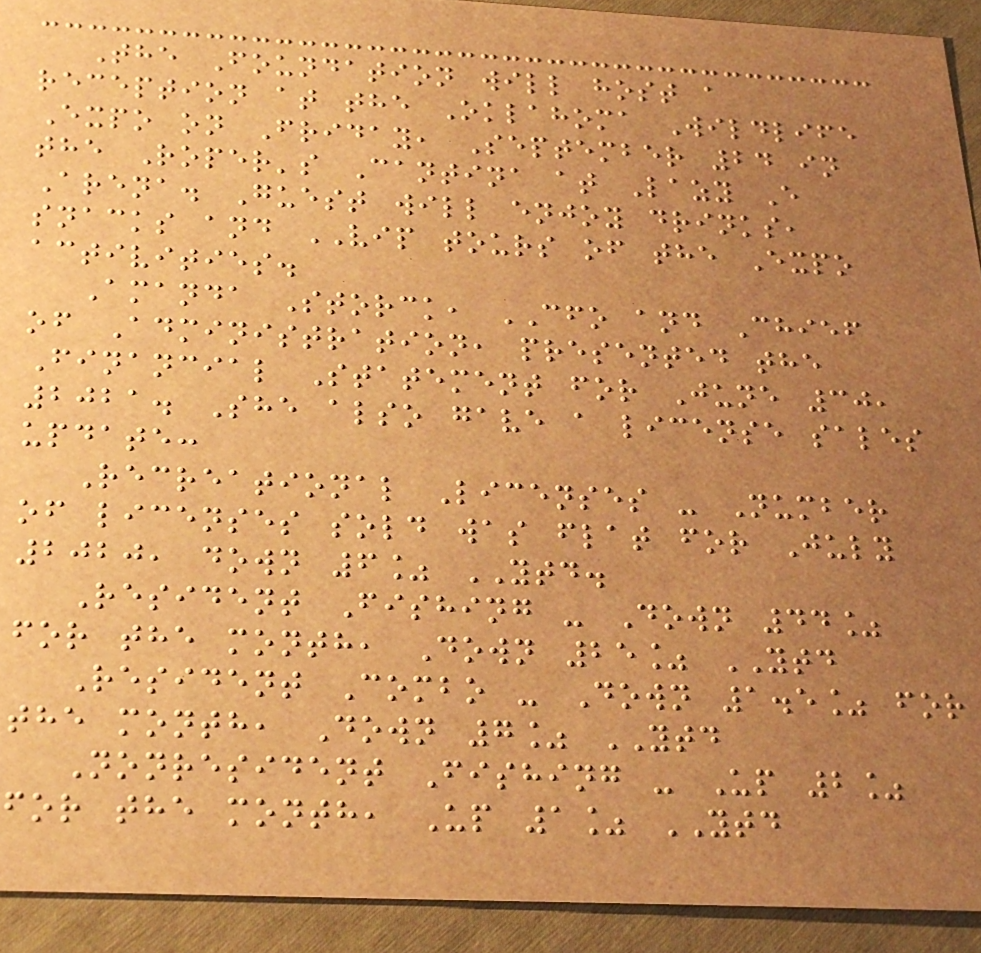The Foundation will host a
reception at the Oklahoma Wildlife
Expo on Friday, September 24 in
the Roper's Cantina at Lazy E
Arena. Guest will enjoy drinks,
snacks and VIP tours of the Expo
activities.
Amanda Storck, CFO and Chief
of Administration, presented the
Financial Statement for June 30,
2021. She also gave a license sales
update:
Recreational Licenses - Number
of licenses sold was flat for July
2020, down 6% YTD.
Resident Fishing - Down 44%
for the month, Down 25% YTD
Resident Combo - Down 1.5% for
the month, Down 7% YTD
Nonresident Fishing - Up 2%
for the month, Up 1% YTD
